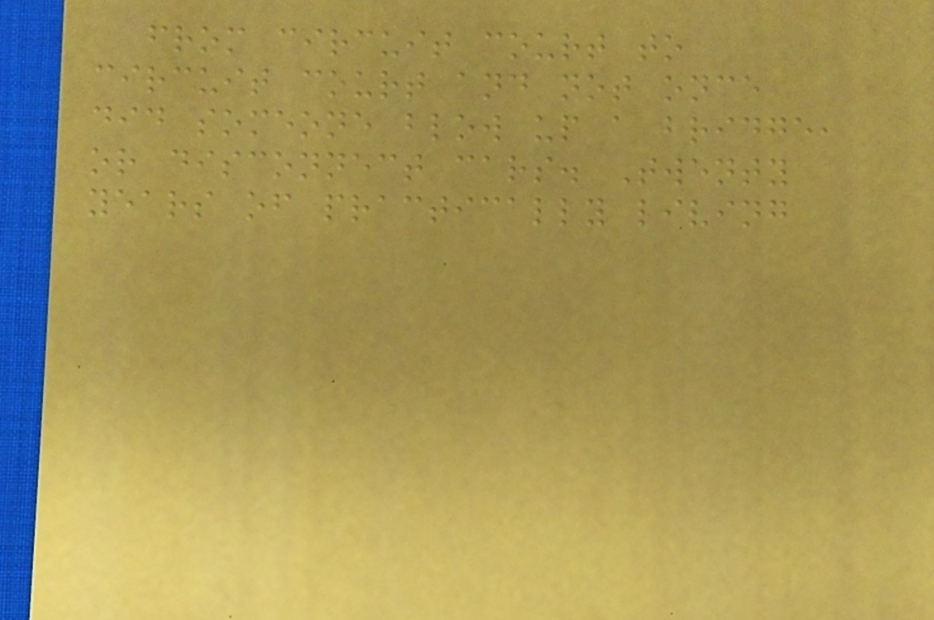from circuit court to
circuit court and not once
did someone blow up a bridge,
or disconnect cars. Twenty
years of practically living
